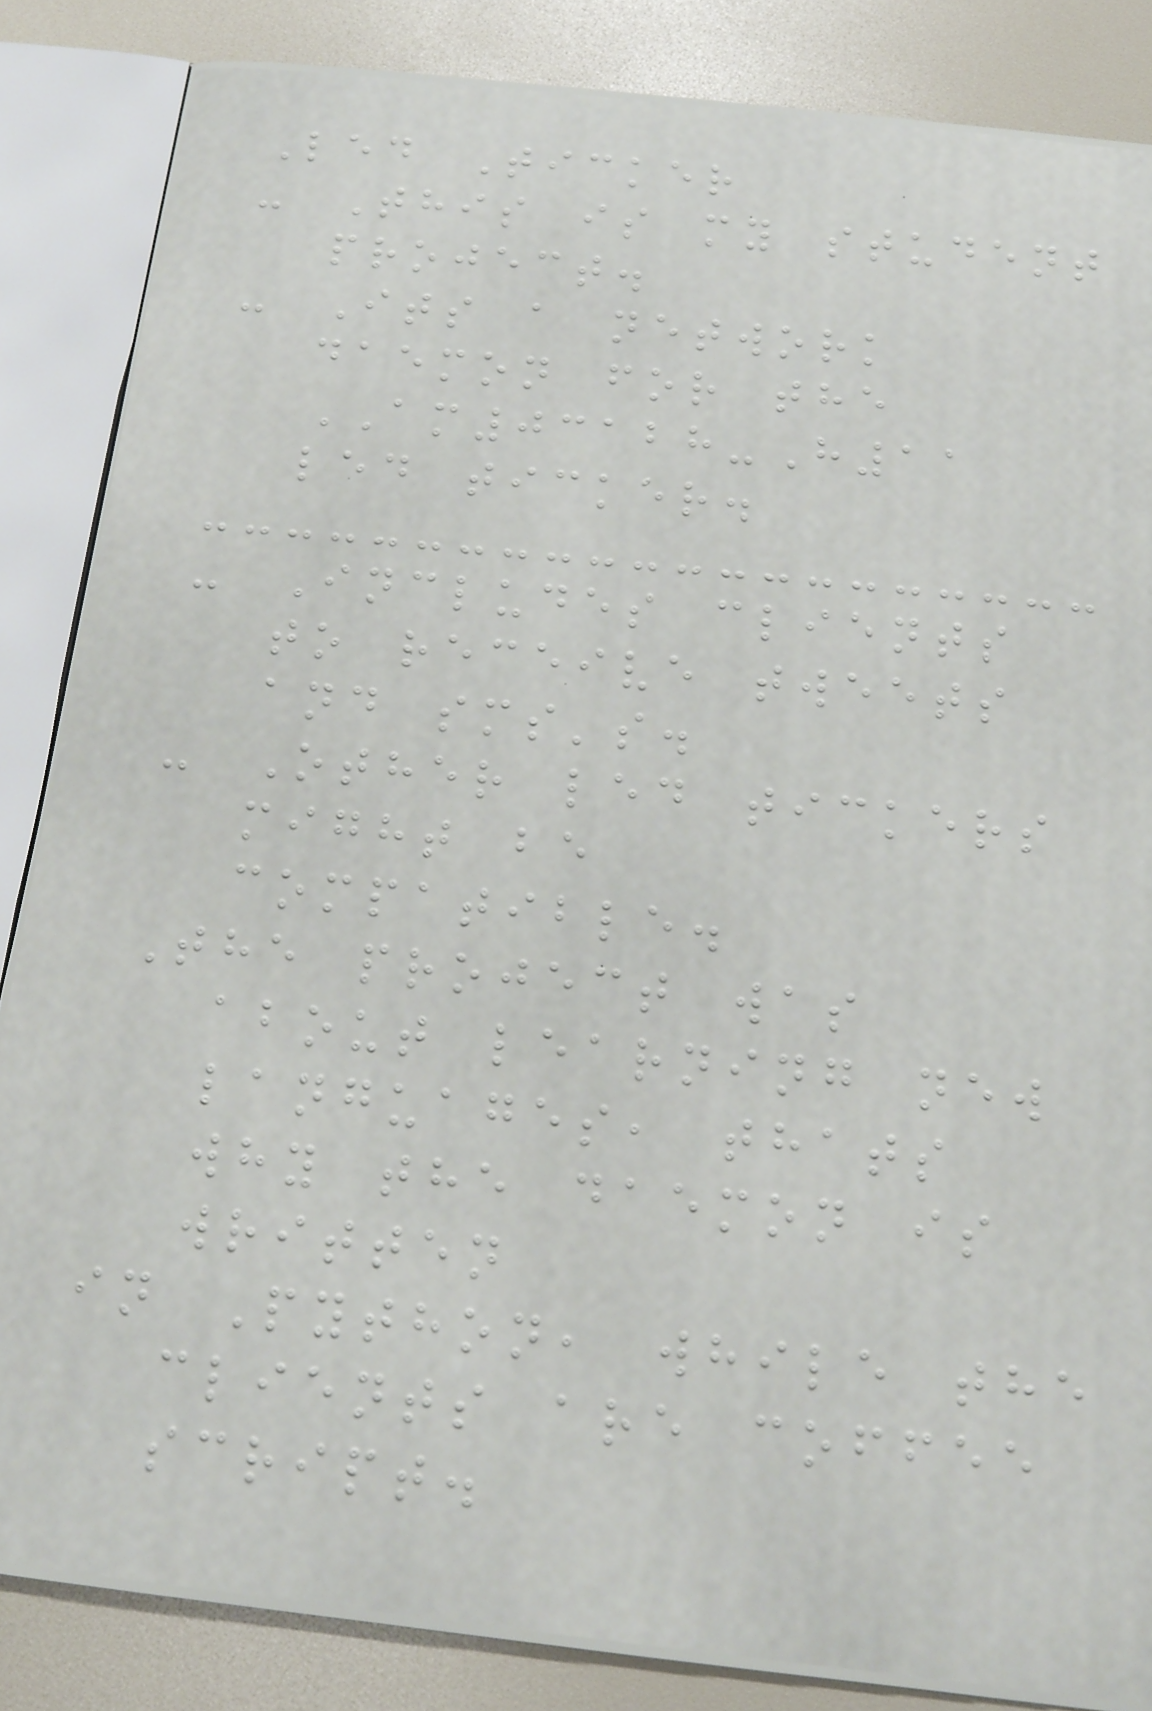Led Ticker
- This is my student
project.
- Its a network
daemon for the
AM03128-H11
led ticker.
- Includes clients
to receive tweets
and sms's.
- Other led tickers
might be
compatible.
The project was
about learning new
languages, thats
why the daemon is
written
in Python, while the
clients are coffee
script.
